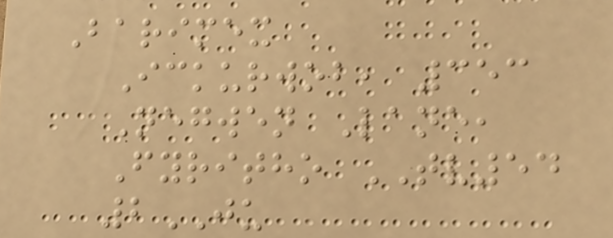Barimex
Ickurwob, 353
Negwen Lane,
Fyritho TV54
2JU
